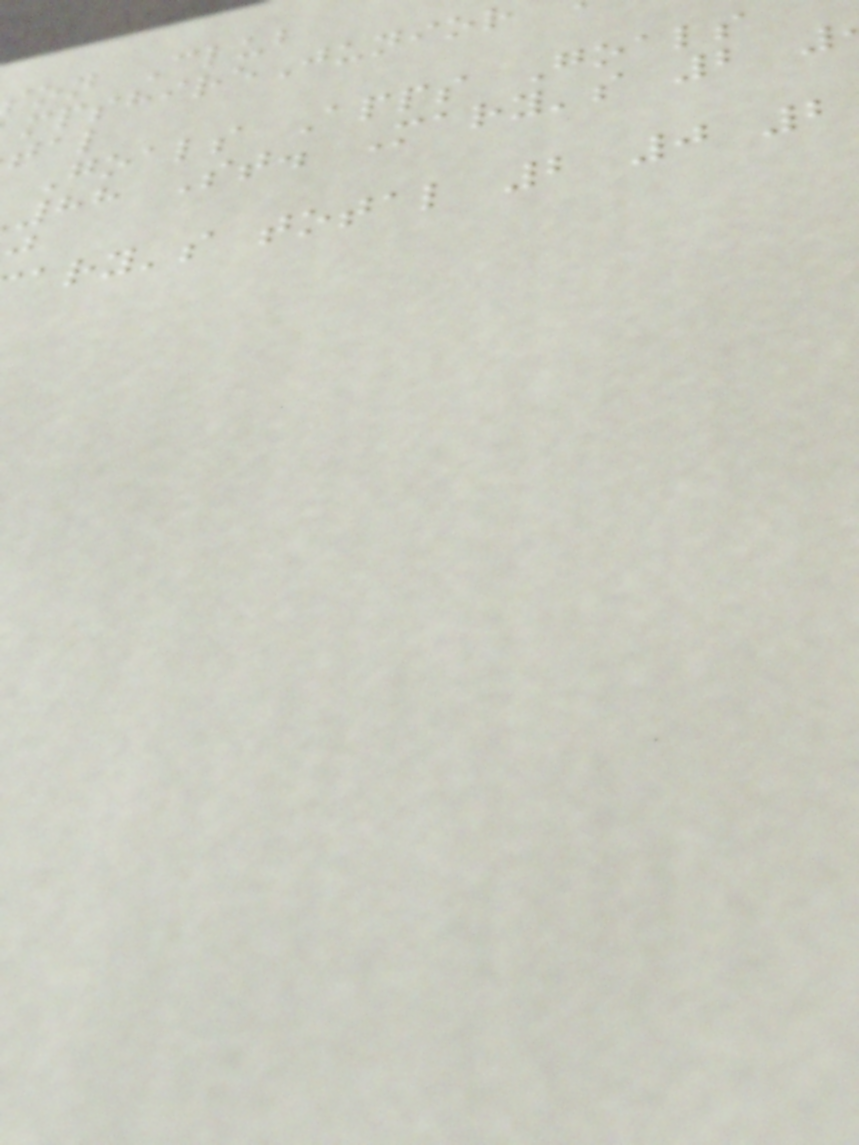on Club
mpshireJunior
Goals Apps Goals
88 St. Mary's 2
ary's total 2 0 2
